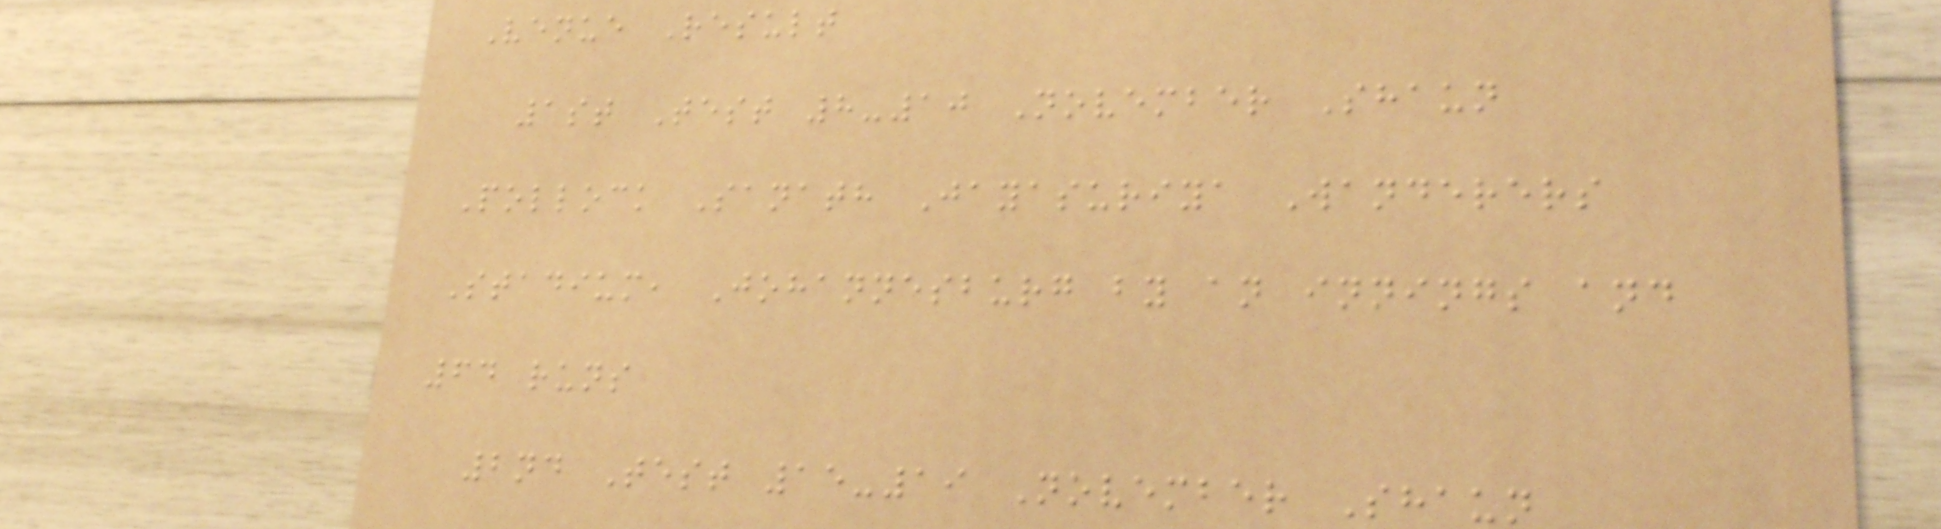Venue Result
1st Test 8-10 November Shaun
Pollock Sanath Jayasuriya Wanderers
Stadium, Johannesburg by an innings and
64 runs
2nd Test 15-19 November Shaun
